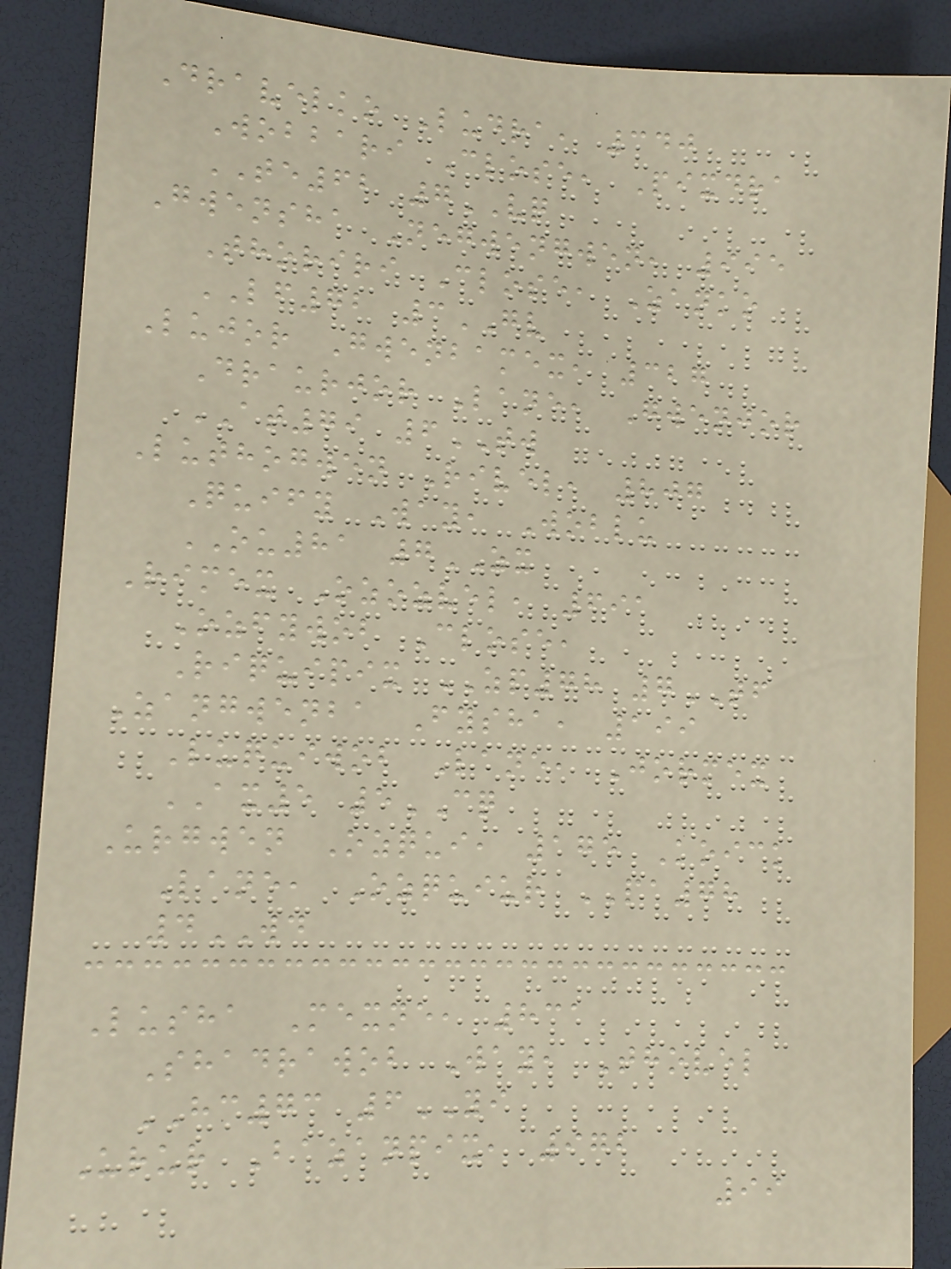Dravelko Ludra, 340
Wobbari Close, Pixdra
TE62 7VQ
Gwensha Negwengwen, 995
Thoriri Close, Zanko
LF72 3GV
Lujor Gwenbamex, 327
Draurjor Lane, Gwenjor
AT79 6TW
Luthogwen Rivel, 807
Quify Way, Woblu
OU81 7ZX
Rimex Ozozvel, 691
Ozfywob Close,
Riquipix ZP78 7TF
Zangwenba Fysha, 199
Luquiwob Lane, Jormex
AX5 5CQ
Urgwen Ozqui, 175 Koick
Lane, Ozquiur PA78
4WD
Lusha Mexne, 831
Shadrawob Way, Thovel
HC73 6YI
Urur Bazanpix, 972
99
